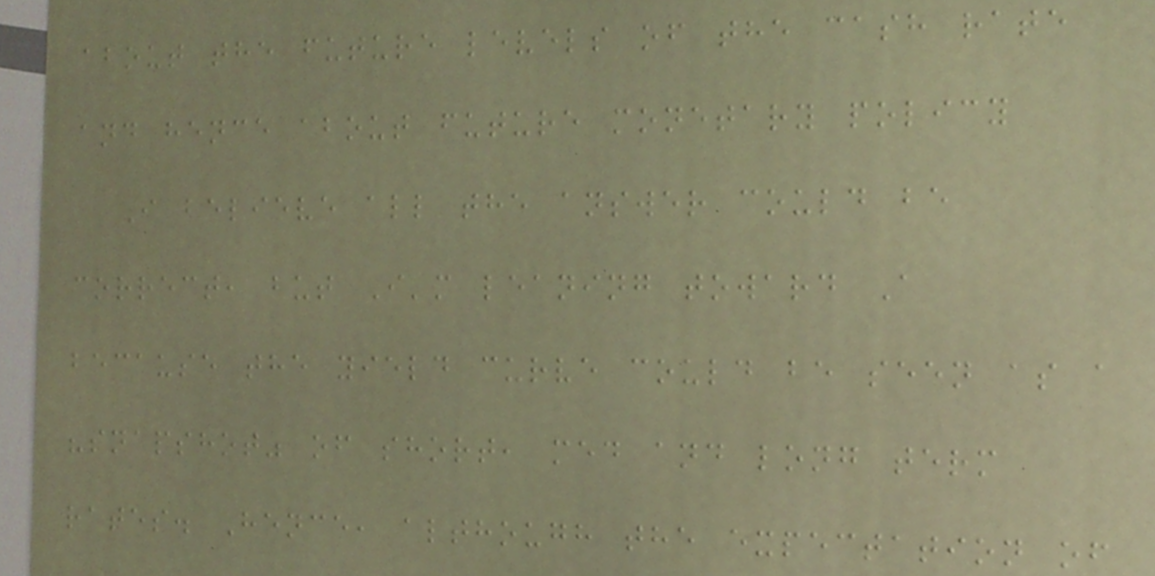about the future levels of the cash rate
and hence about future monetary policy
I believe all the answer could be
correct, but I'm leaning toward A
because the yield curve could be seen as a
"snapshot" of short, med and long term
rates. Hence, although the expectation of
